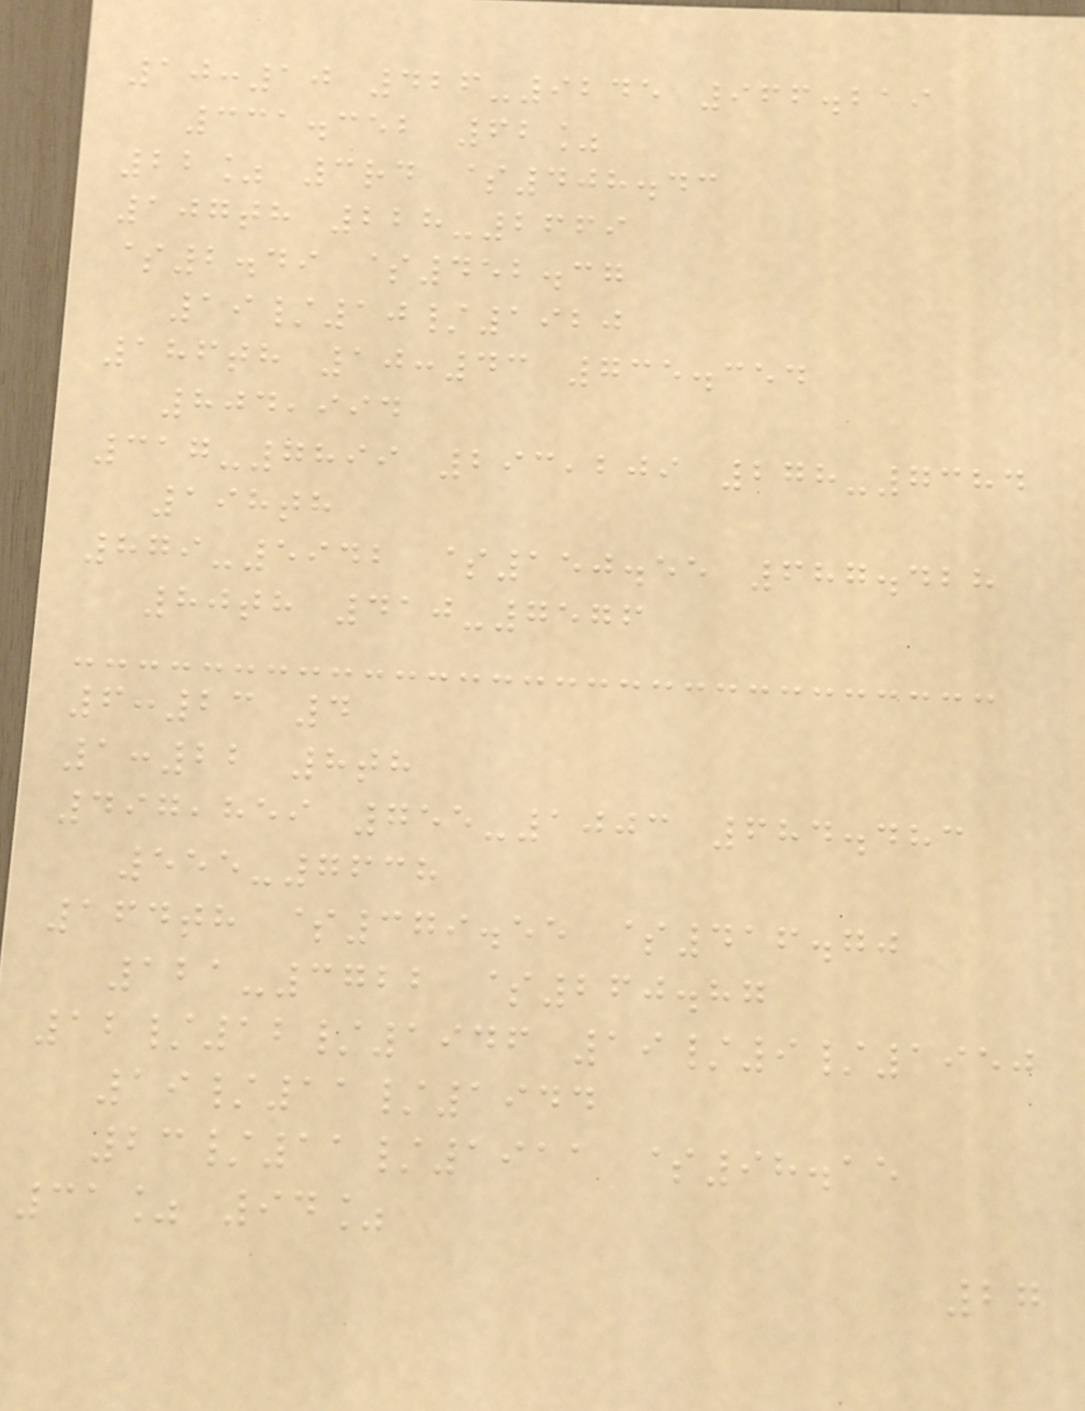10:10 426-9245 966.219
331.352 62%
22% 3rd $408.43
107th 228-2669
$2.49 $452.37
19/10/1920
186th 10:43 735.354
804,994
317-7899 293,209 278-7384
198th
879-5942 $150.55 687.428
80th 410-7576
6:23 4
1:22 8th
497,859 755-1003 684.483
555-7638
164th $379.55 $416.70
121-3722 $260.87
12/12/1946 19/9/1950
19/11/1944
23/11/1911 $98.15
31% 94%
27
